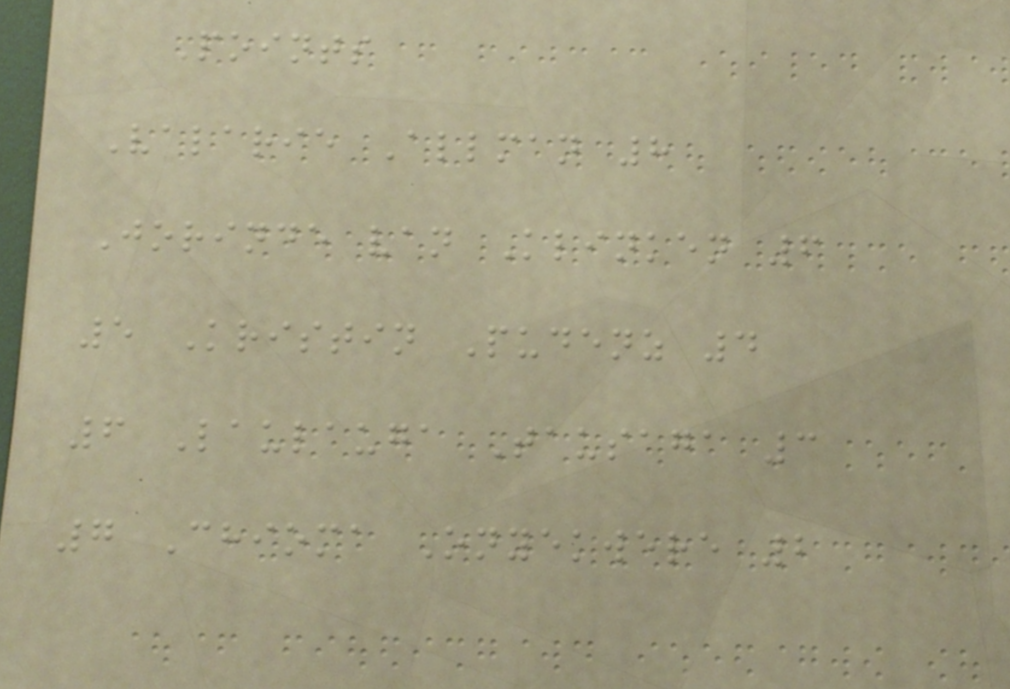Points
Valarie Allman 8
Jorinde van Klinken 6
5 Kristin Pudenz 4
6 Laulauga Tausaga 3
7 Chioma Onyekwere 2
